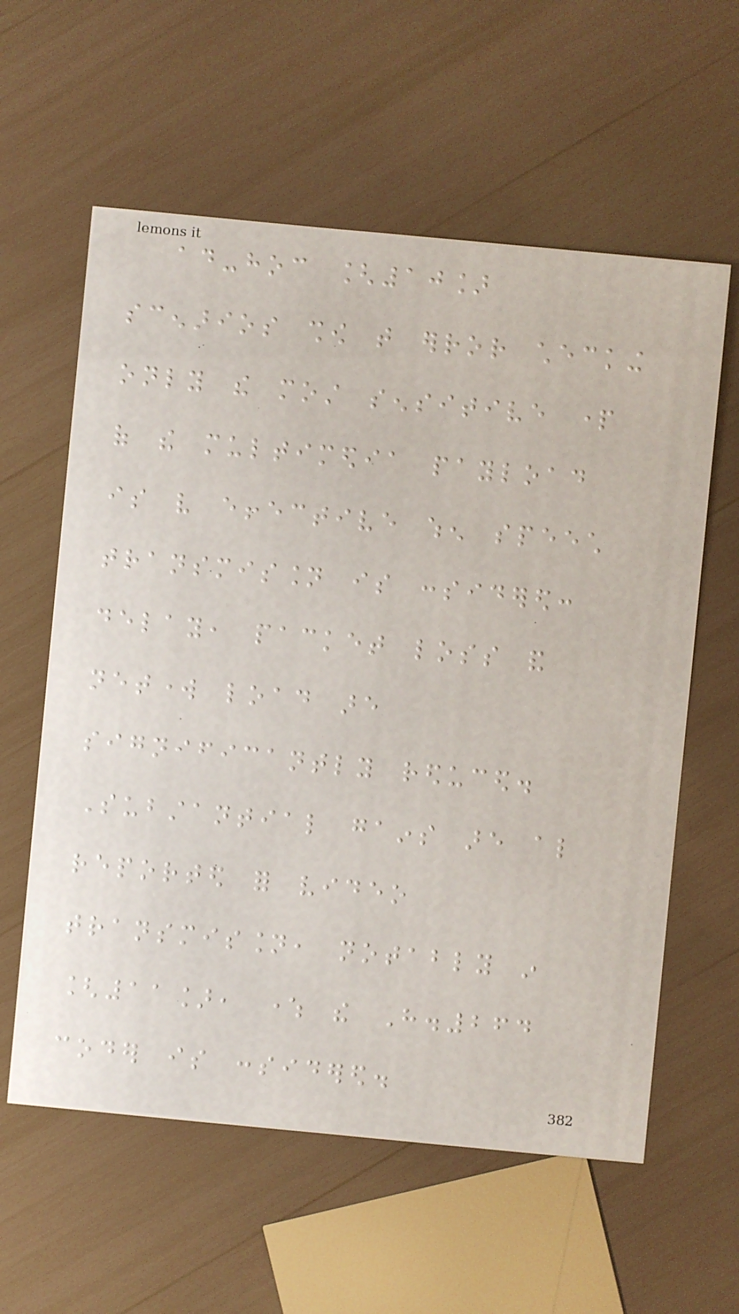ad-hoc [10]
scenarios show that error checking
only the most sensitive part
of the multimedia payload
is very effective when speech
transmission is considered:
delay, packet loss and
network load are
significantly reduced.
Substantial gains are also
reported for video
transmission, notably in
[11], where the H.264
coder is considered.
